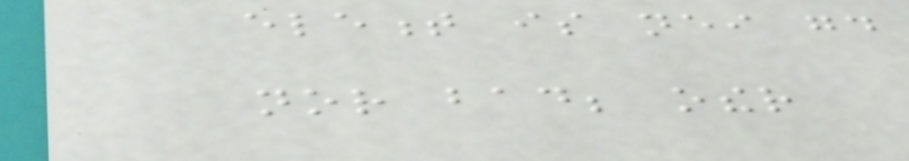element is neither good
nor bad; other
